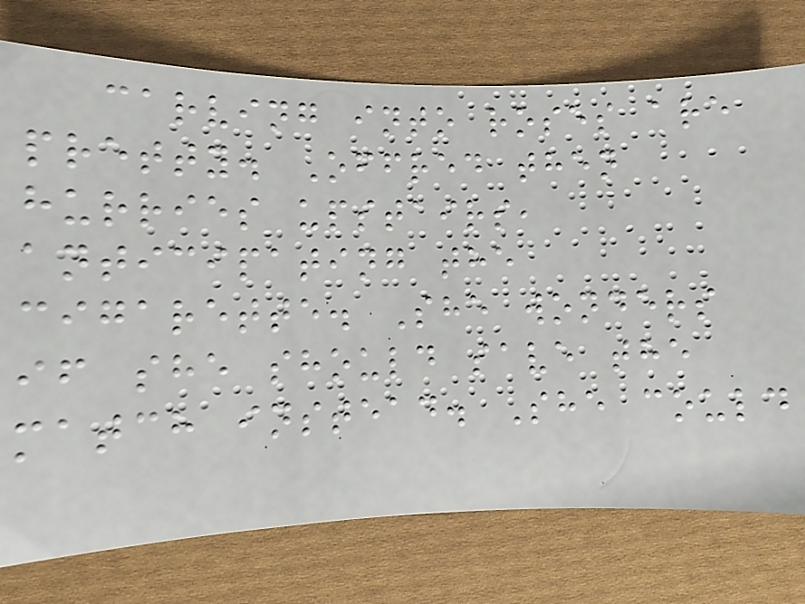carving into roses are
pretty. Offred then
hurries upstairs,
anticipating the
cigarette. She wonders
if she should save the
match instead. She could
